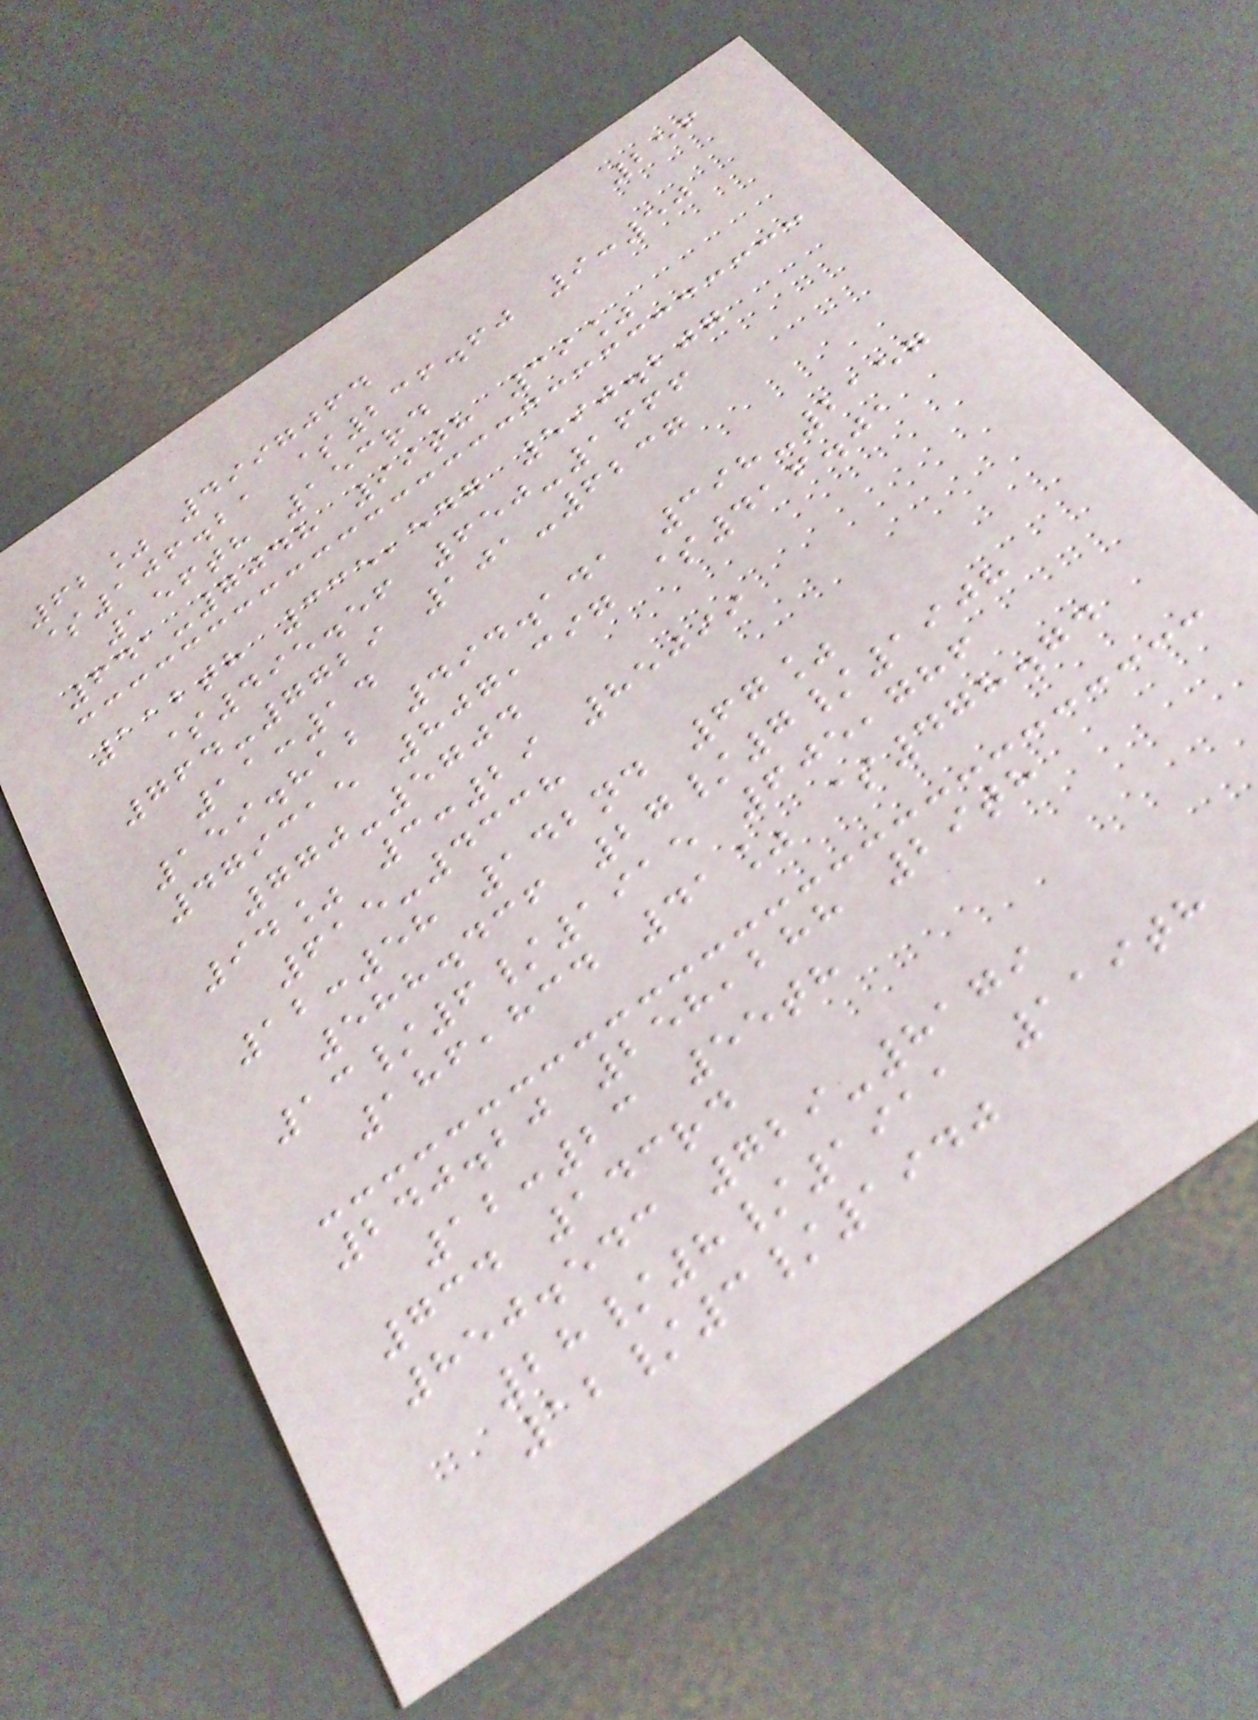256
62% 4997064
$106.21 $236.60 9:50
156th 153rd
641-7048 99th 39%
112th 335,547 590.207
$495.56 650-1666
764-7729 101-6237
11:14
159.812 494.141 398-2157
479315 807,397 $416.01
770-5704
94% 3:29 85099
615-4338
12:58 142nd 67%
588.436 27/7/1908
13/6/1915 605,786
186,834 41% $478.74
240.20 258,288 29th
12:23 55th
734 143rd
850.543 729-8179
28/8/1911 119th
12/3/1940
